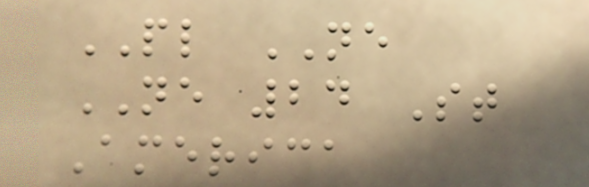PL NE
NE 24 St
America
